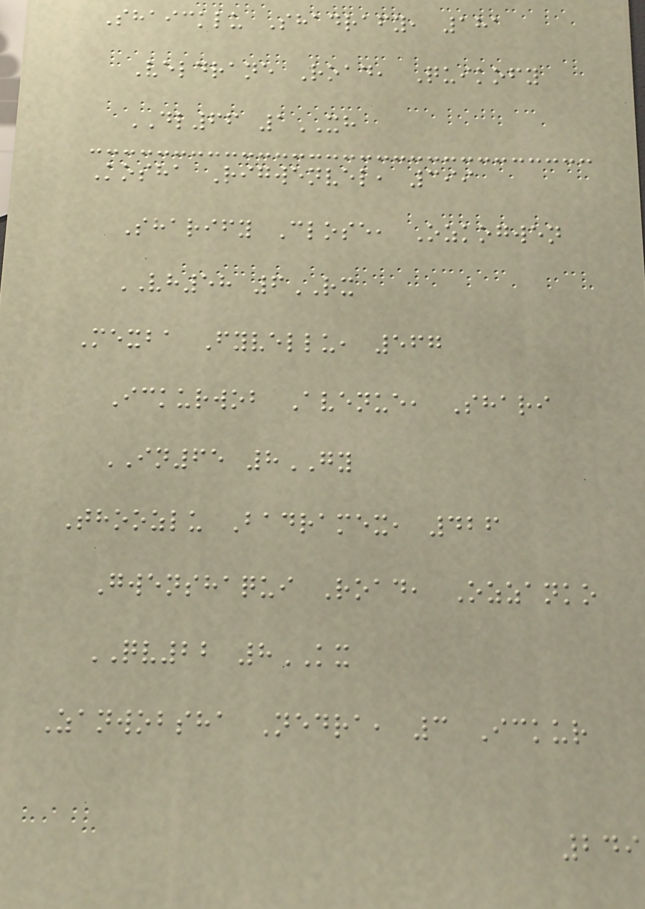Shaicklu Shadrafy, 181
Veldrane Road, Quikofy
DL66 1XH
Kosha Rigwenvel, 399
Sharify Close, Ozkogwen
VH58 6RX
Mexba Fyvellu, 567
Ickurwob Avenue, Shari
IN65 8GY
Thoozlu Badramex, 426
Gwenshaqui Road, Ozzanko
QV22 8KX
Zanwobsha Nedra, 3 Ickur
249
